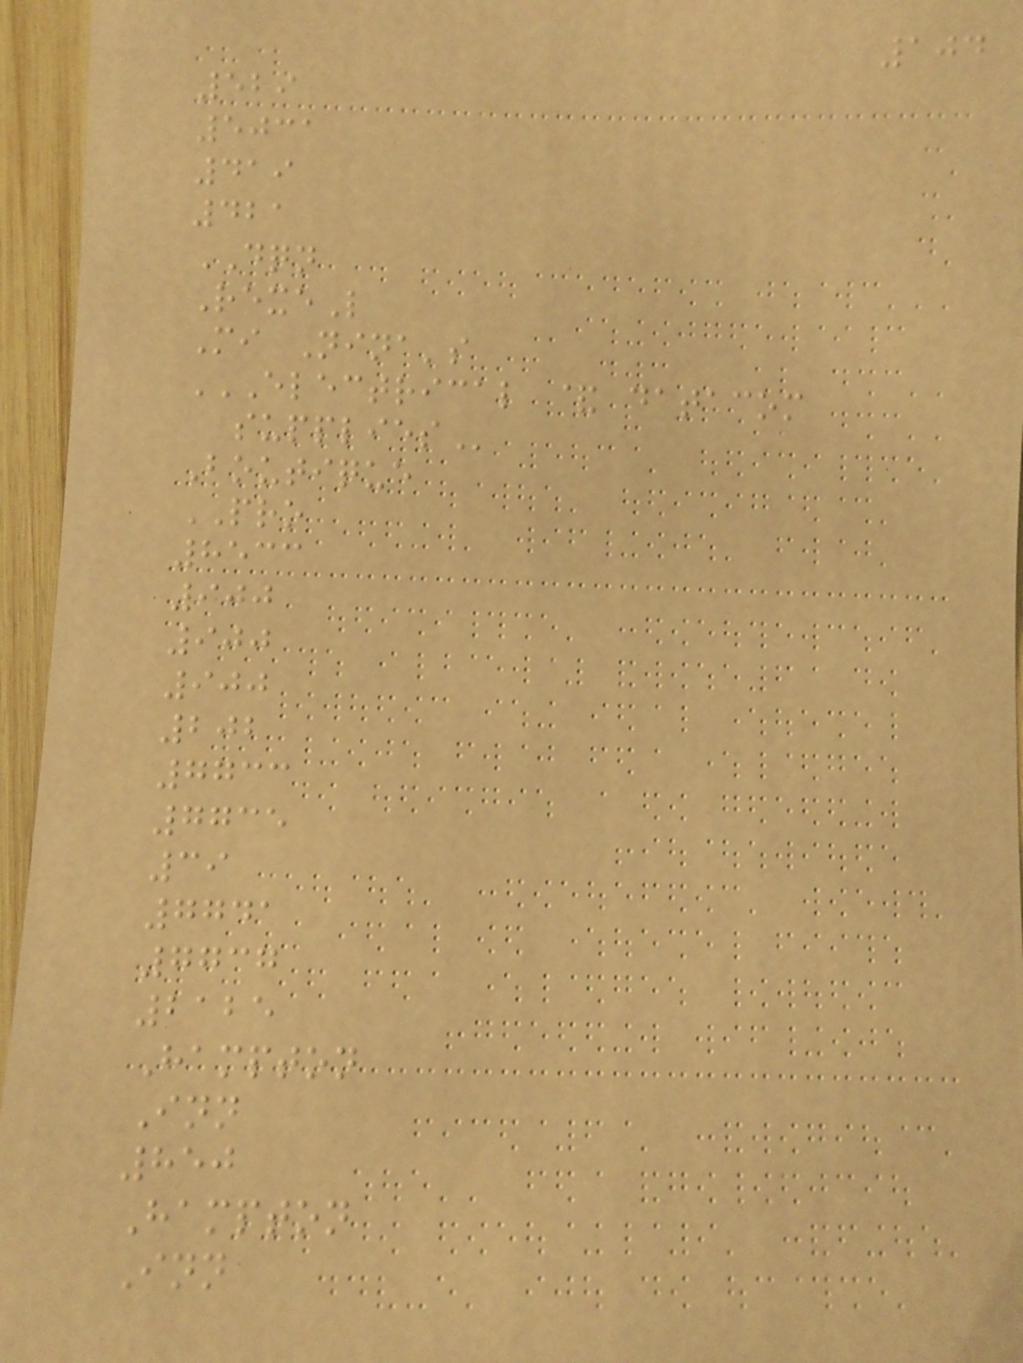104
529
5031
419
421
DQN
RexeL
Mi Nina's
ELECTRICAL & DATACOM
SUPPLIES
Boutique
PRO
8533
900
900
900
202
7733
7735
39
7741
7737
2125
Hampton
Inn
850
Hampton
Inn
